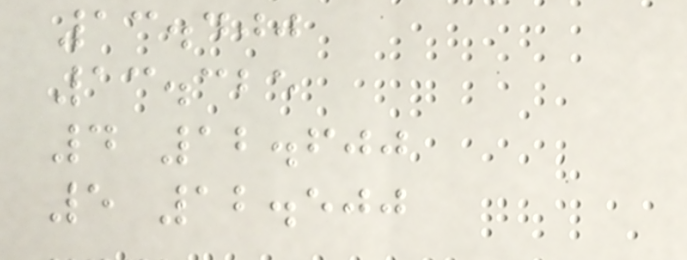13.400
13.325
4 12.600
5 12.500
